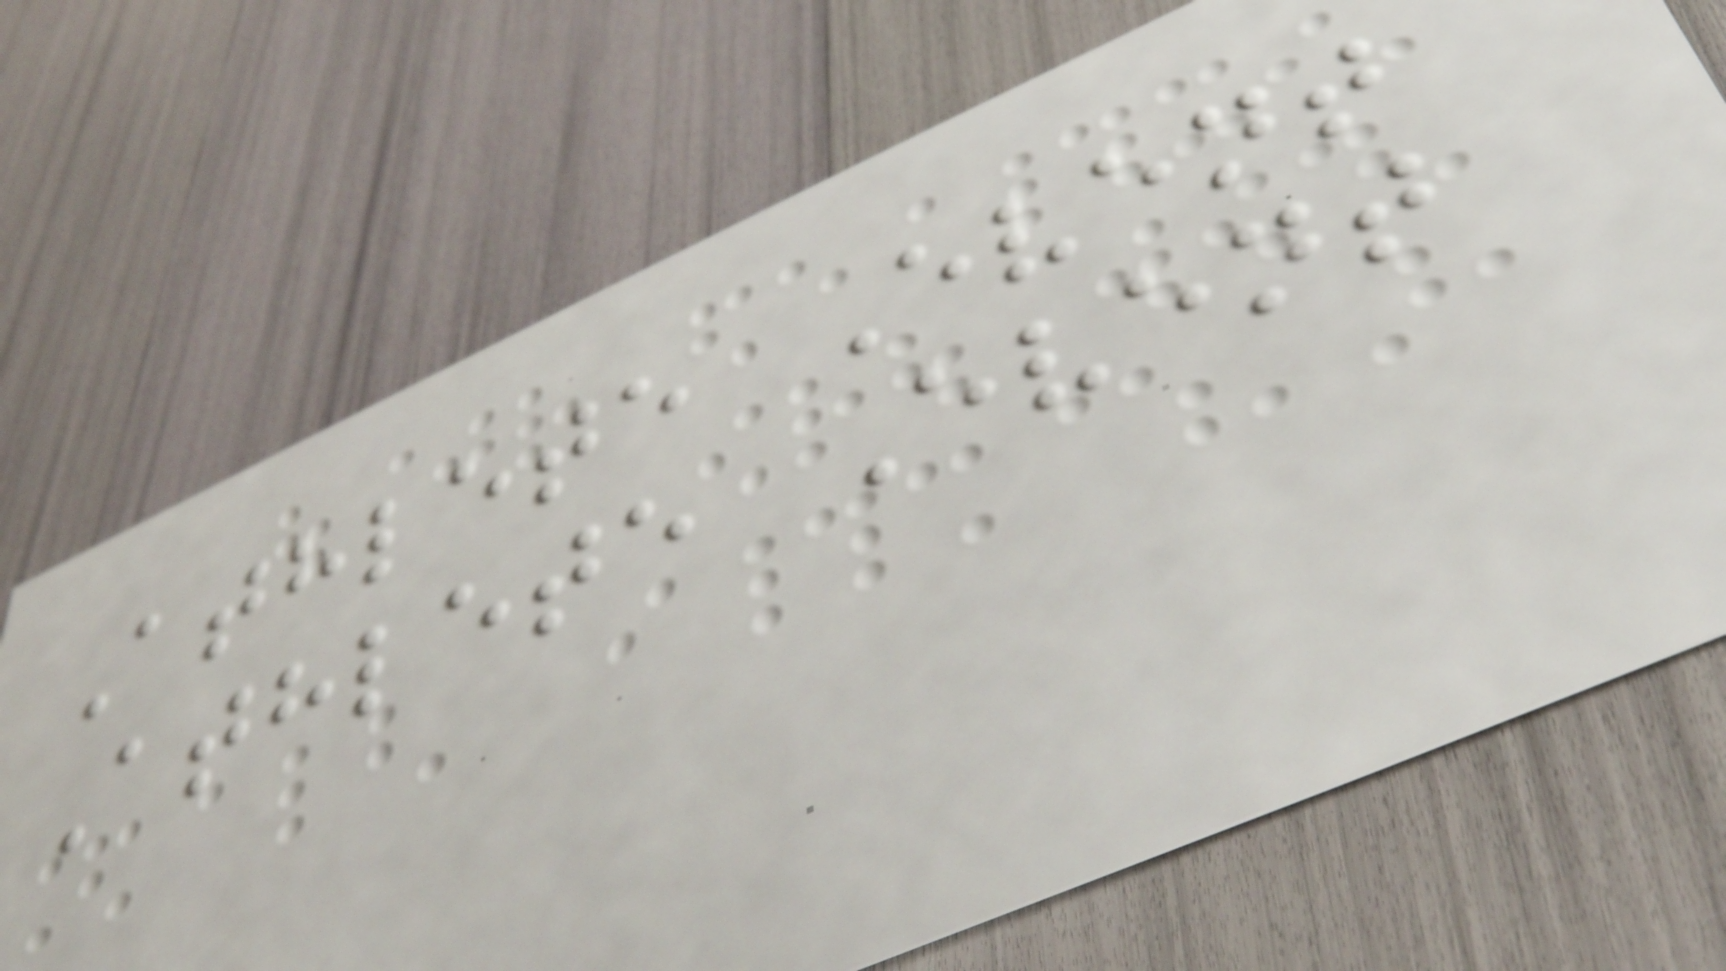Athlete Event
Athlete Event
